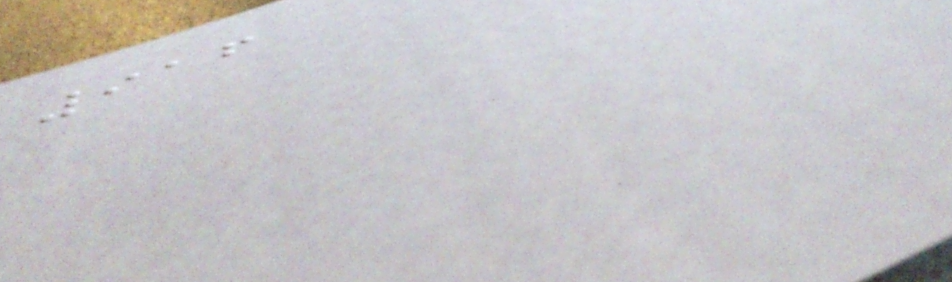916
